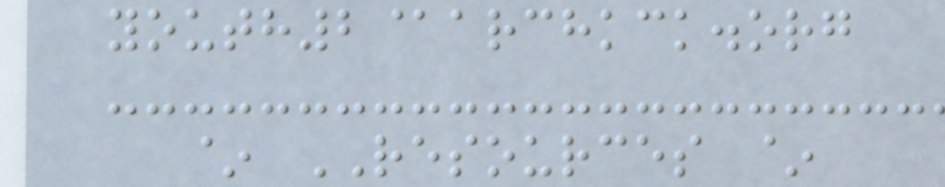youth2@archkck.org
~ RESOURCES ~
